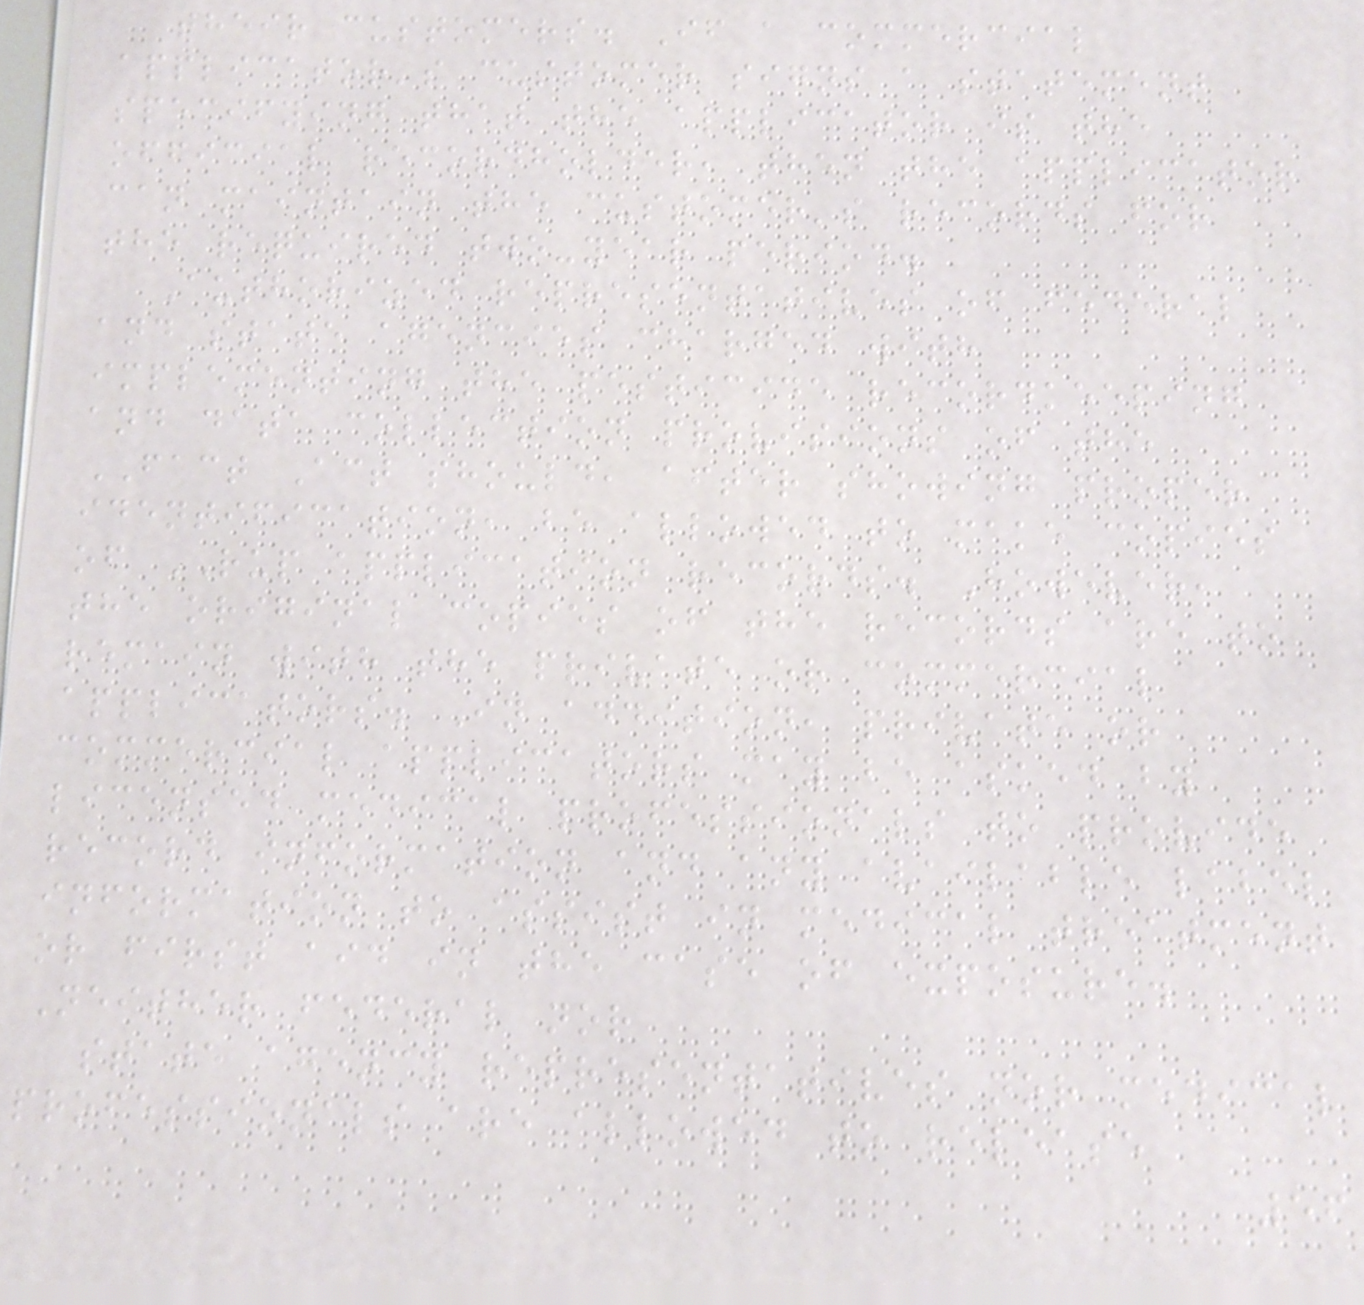their customers. If a commercial
applicator's customer signs a statement
specifying that the applicator is the
official recordholder, then the applicator
can maintain the customer's records for
the required two-year period.
Authorized representatives of federal
and state agencies charged with
implementing the pesticide recordkeeping
and data collection provisions of the
FACT Act should, after showing proper
identification, be allowed to make copies
of RUP application records. However,
the original copies of the records are to
remain with the private or commercial
applicators. In addition, private or
commercial applicators may be asked by
licensed medical professionals to provide
record information and any available label
information to assist in medical treatment
or first aid in the case of exposure.
Neither federal nor
state agency representatives nor medical
professionals are allowed to release
56
